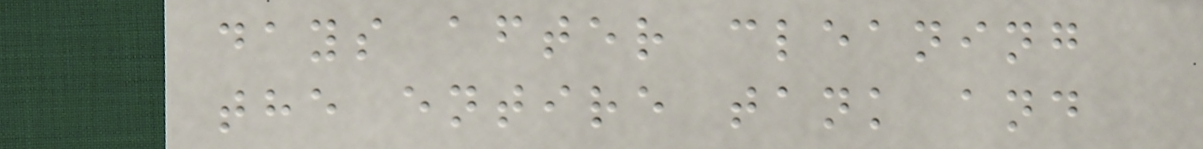days after cleaning
the entire tank and
